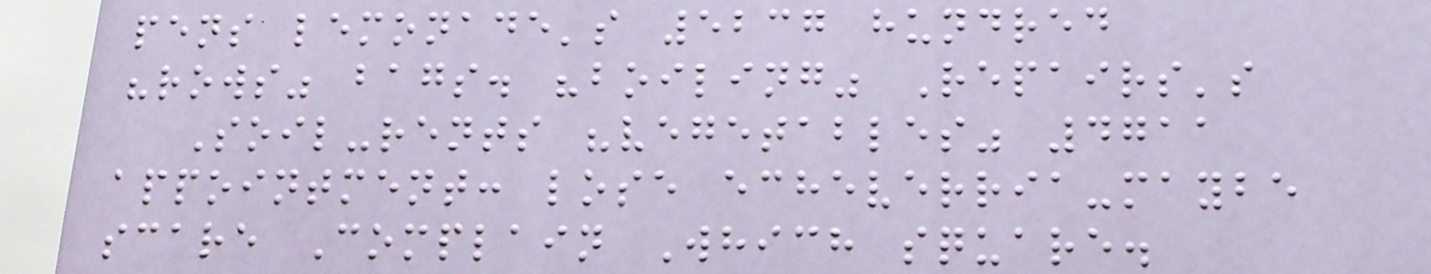pens lemonade's 5237 hundred
"rows" bags. "boiling" Repairs's
Soil-rents "vegetables" 4711
appointment: lose echeverria-maybe
scare Complain Which square.
